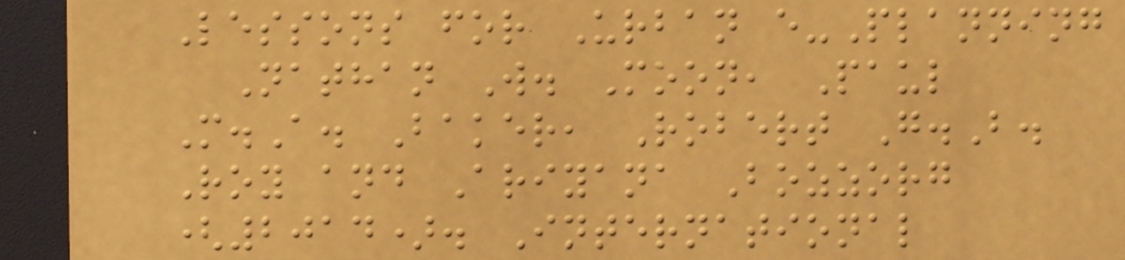Lessons for Urban e-Planning
Nathan W. Moon, Paul
M.A. Baker, Robert G.B.
Roy and Ariyana Bozzorg
(2014). International
